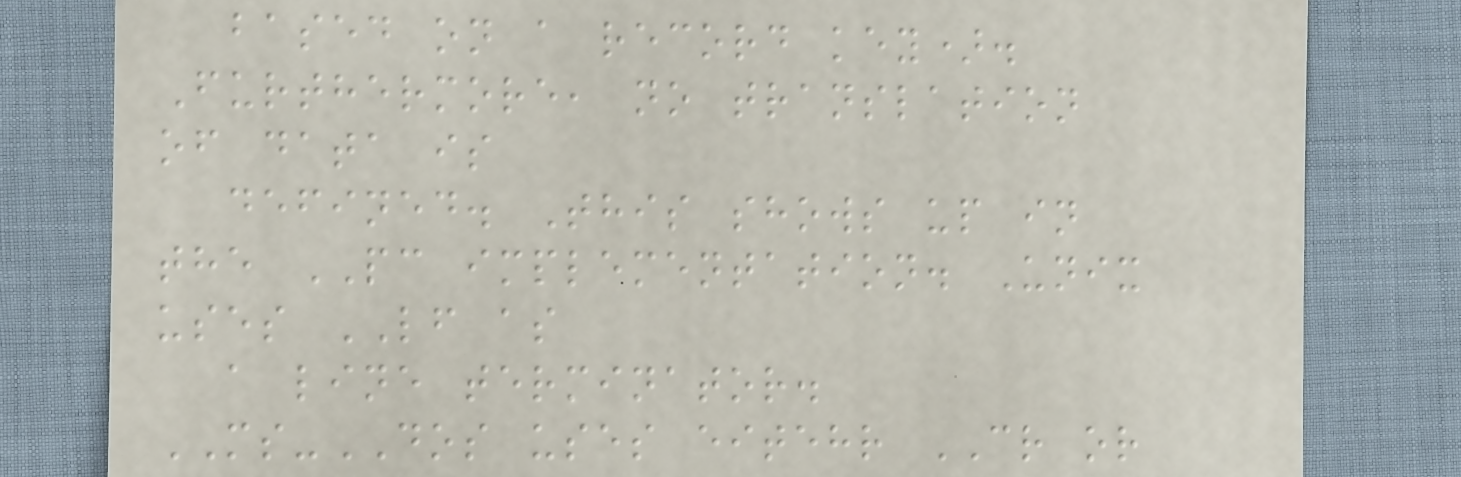based on a record key).
Furthermore, no translation
of data is
defined. This shows up in
the PC implementation. Unix
uses LF as
a line terminator.
MS-DOS uses eitehr CR or
